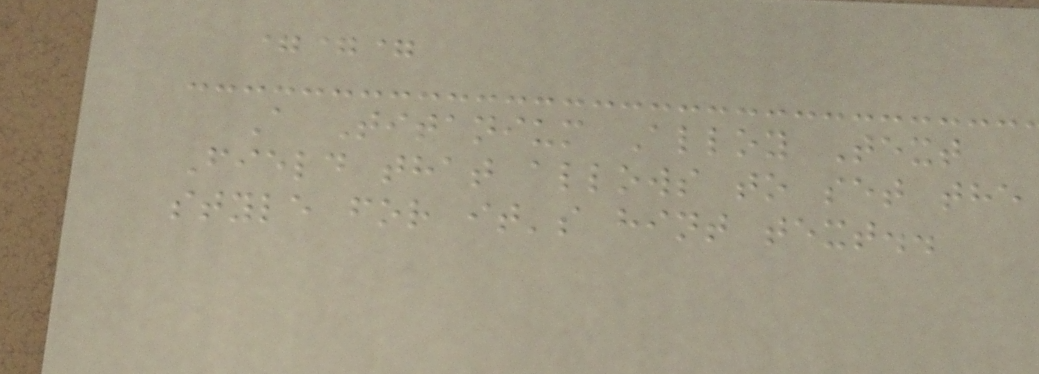===
A Titanium Alloy Text
Field that allows to set the
style for it's hint text..
